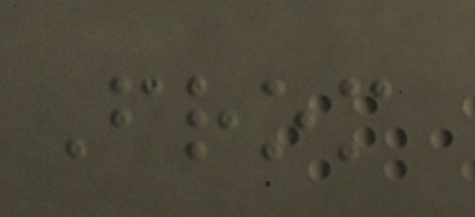From
